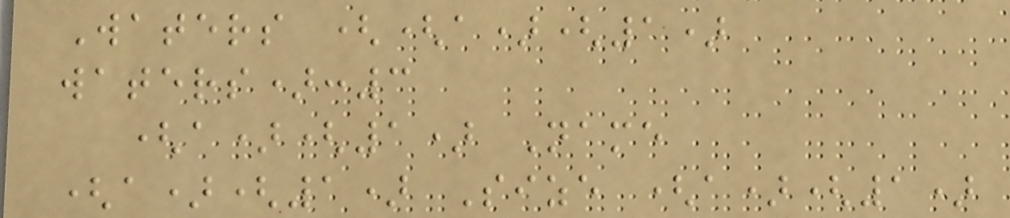Waters ((a)(1)
waters):3
(a)(1) Name
(a)(1) Size (a)(1)
